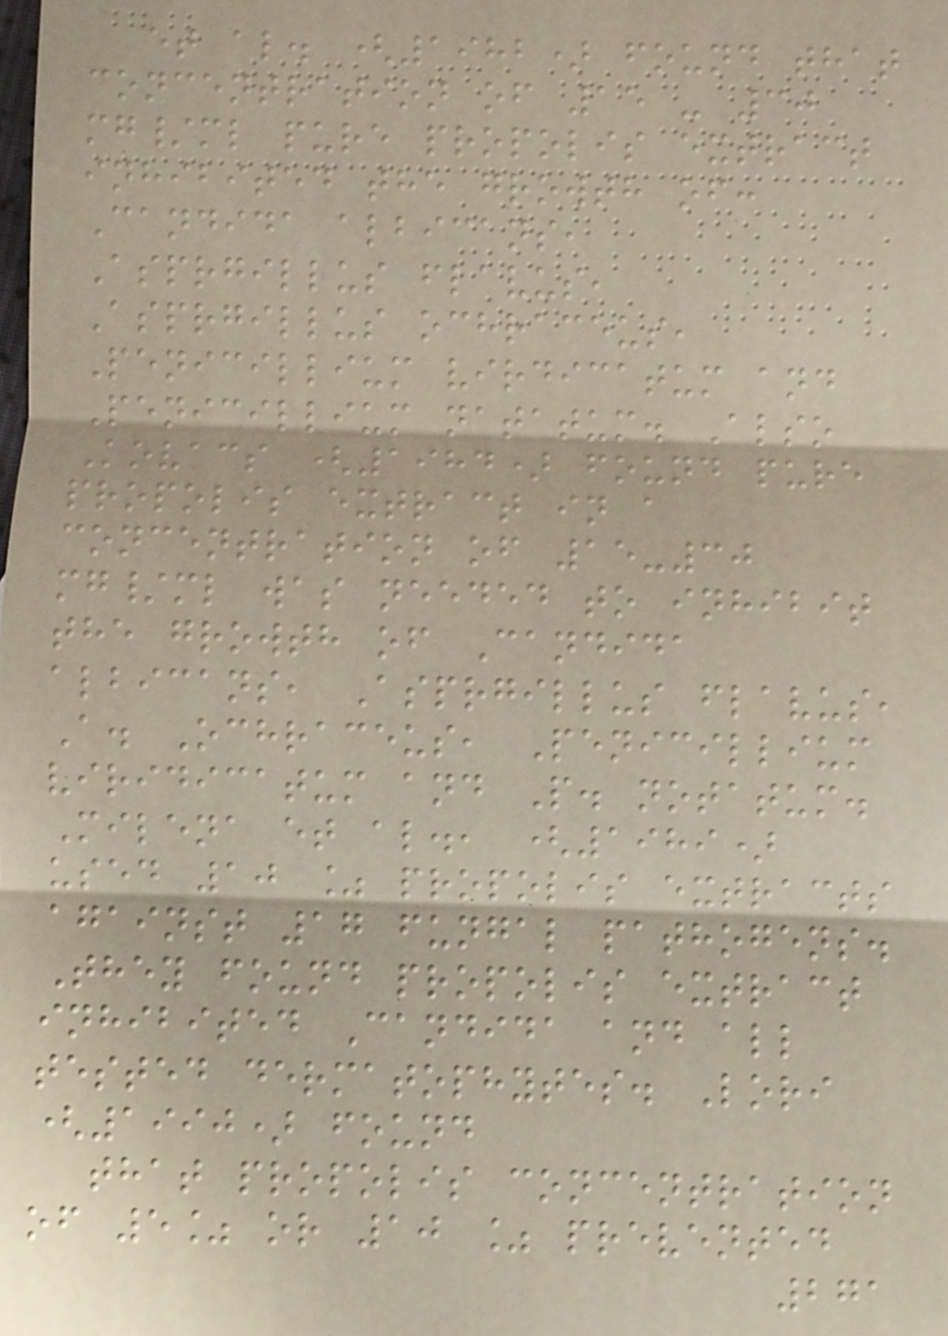et al. (1982) found that
concentration of 15 - 30
mg/ml pure propolis extract
inhibited the growth of:
Candida albicans,
Asprgillus flavus,
Asprgillus ochraceus,
Penicillium virdicatum and
Penicillium natatum. Also
Kovacs (1984) found pure
propolis extract in a
concentration of 15-30
mg/ml was needed to inhibit
the growth of Candida
albicans, Asprgillus flavus,
A. Ochraceus, Penicillium
viridicatum and P. notatum.
Milena et al., (1989)
used 10 % propolis extracts
against 17 fungal pathogens.
They found propolis extract
inhibited Candida and all
tested dermatophytes. Lori
(1990) found
that propolis concentration
of 5% or 10 % prevented
271
